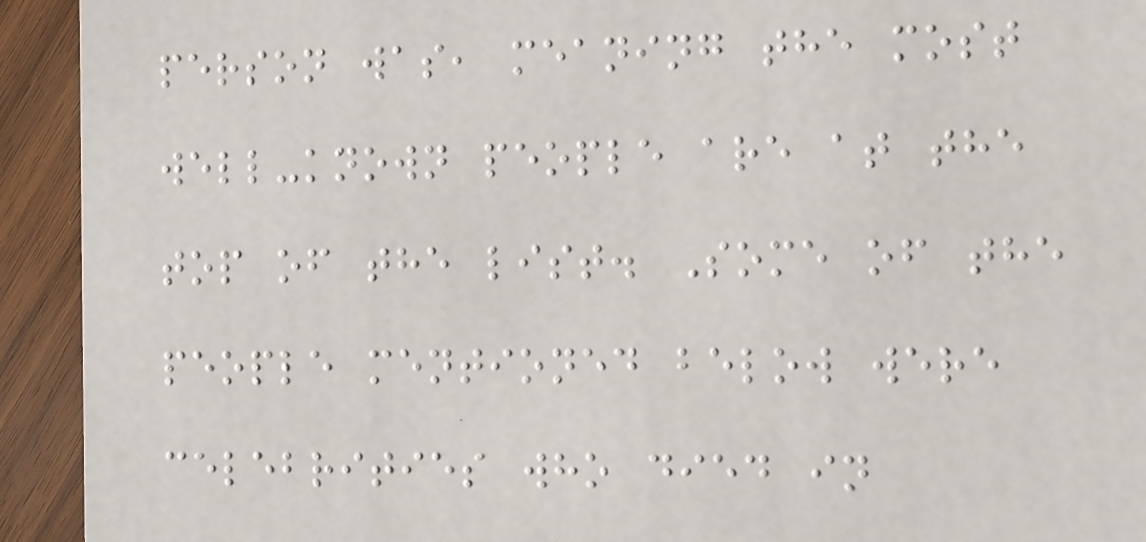person was, meaning the most
well-known people are at the
top of the list. Some of the
people mentioned below were
celebrities who died in
